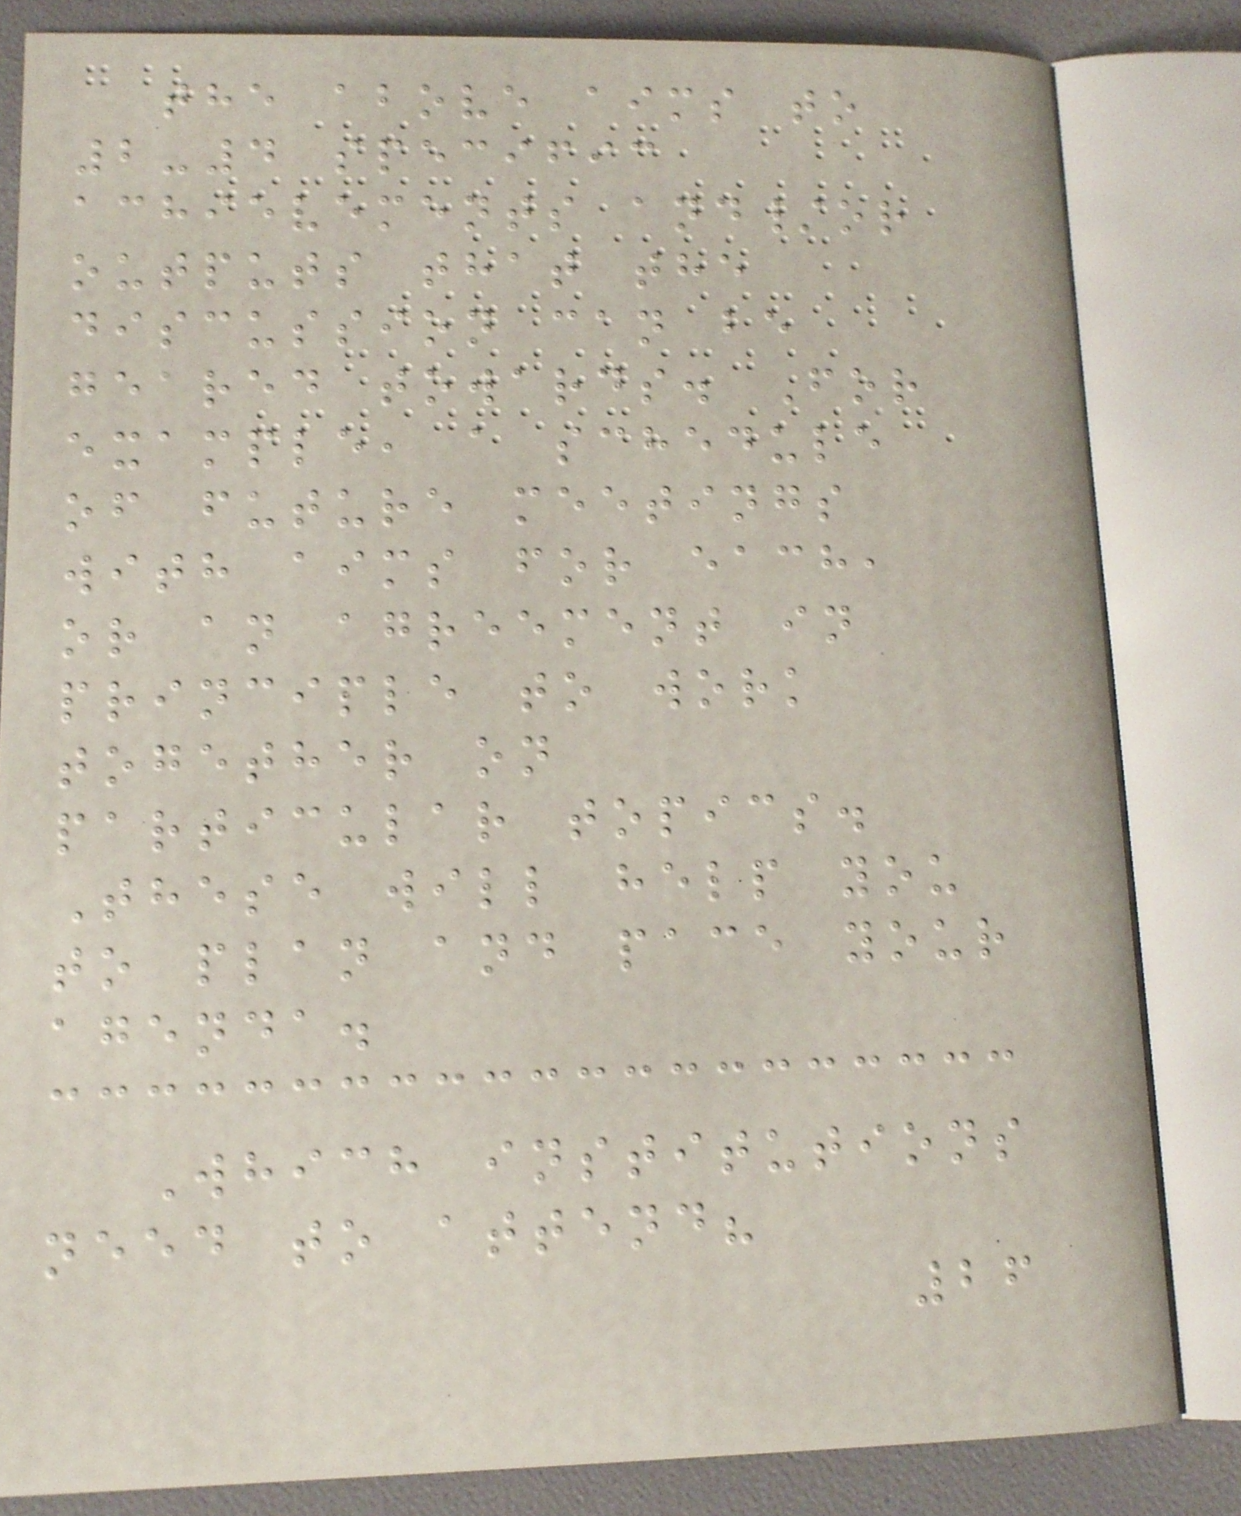the above aims to
2-4 specific
achievements and/or
outputs that the
discussion can be
geared towards. For
example, a schedule
of future meetings
with aims for each,
or an agreement in
principle to work
together on
particular topics.
These will help you
to plan and pace your
agenda.
Which institutions
need to attend?
26
